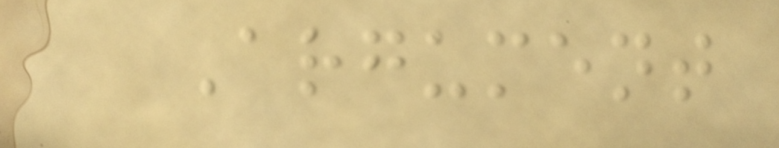Argument
